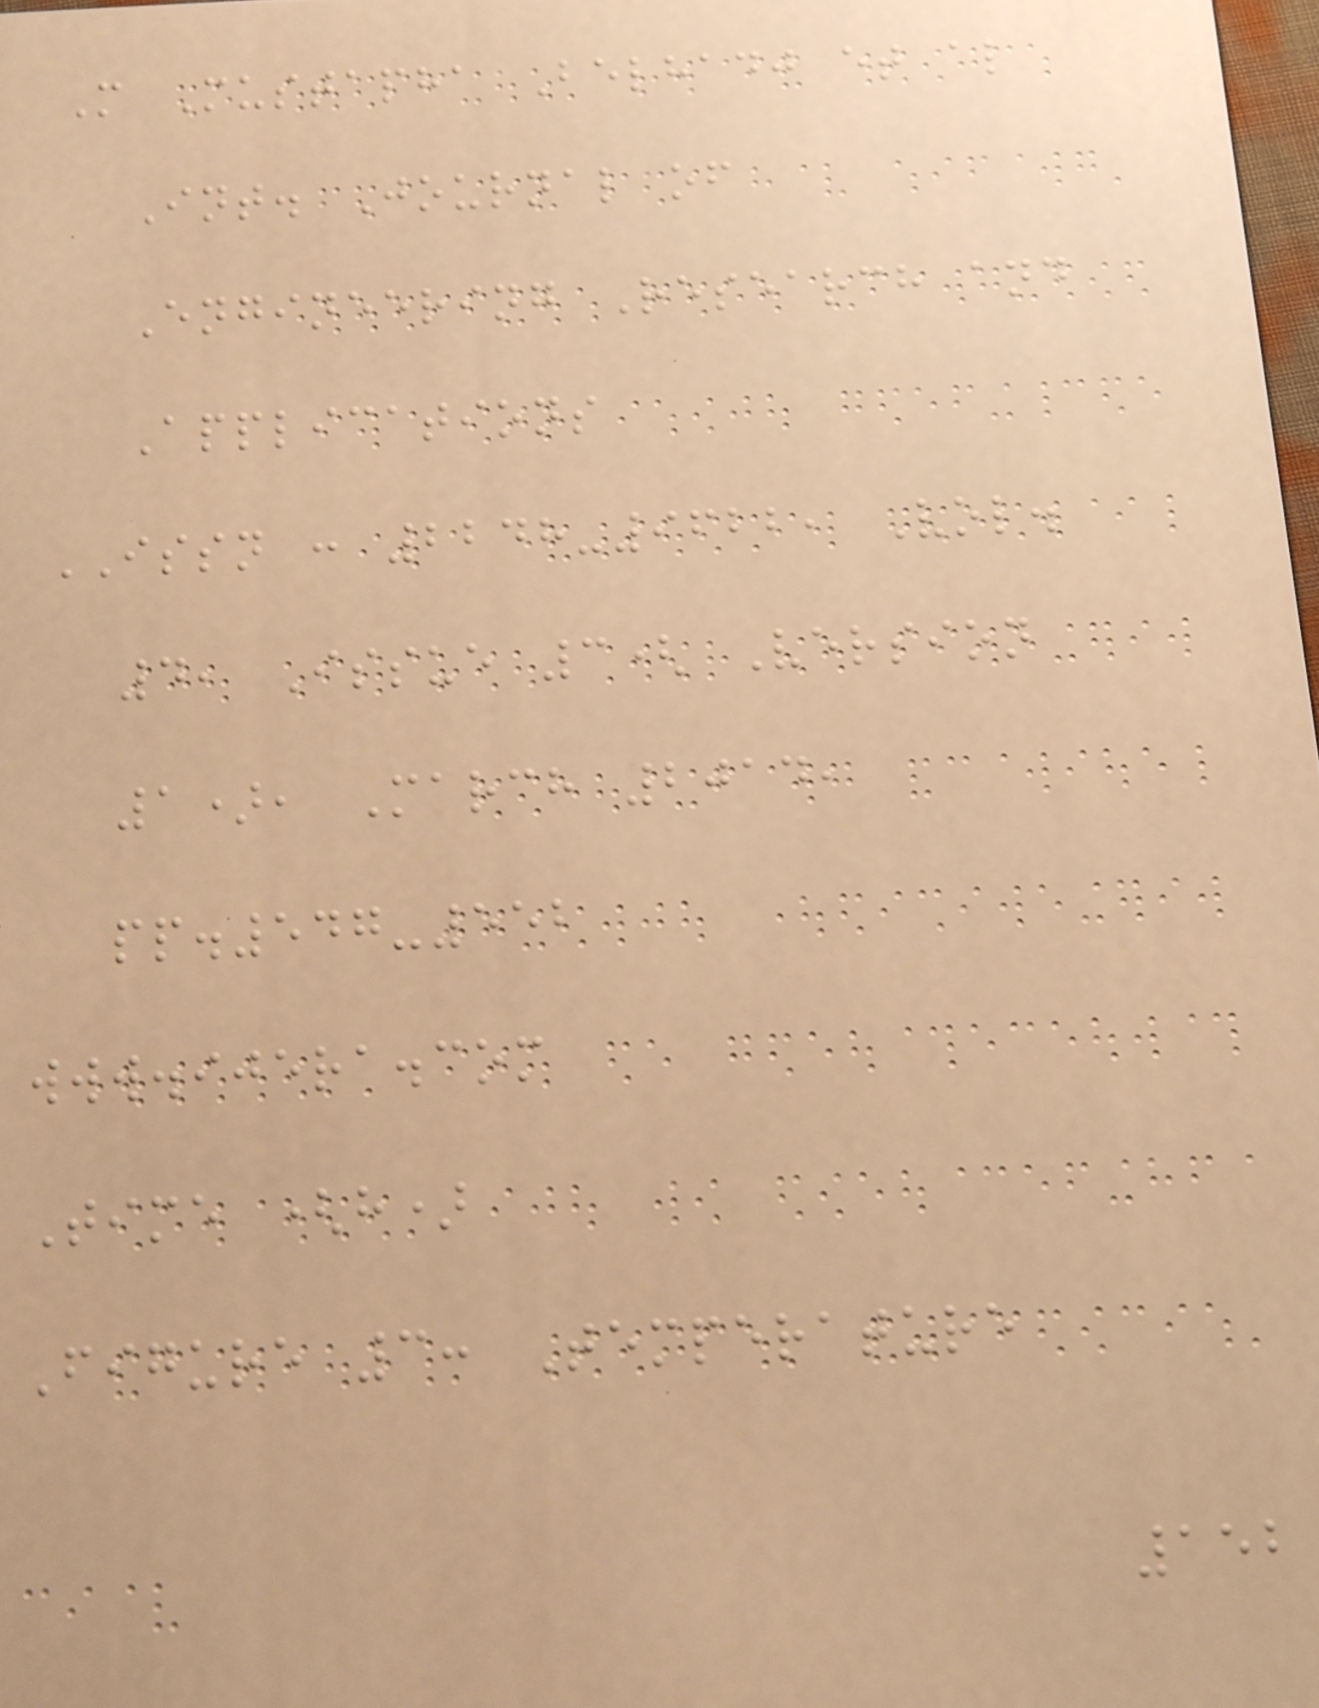M Mustapha Belhadj et al
Int. Journal of
Engineering Research and
Applications
ISSN : 2248-9622, Vol.
4, Issue 3( Version
1), March 2014,
pp.547-552
www.ijera.com
Time (h)
Figure 3: Temperature
152
